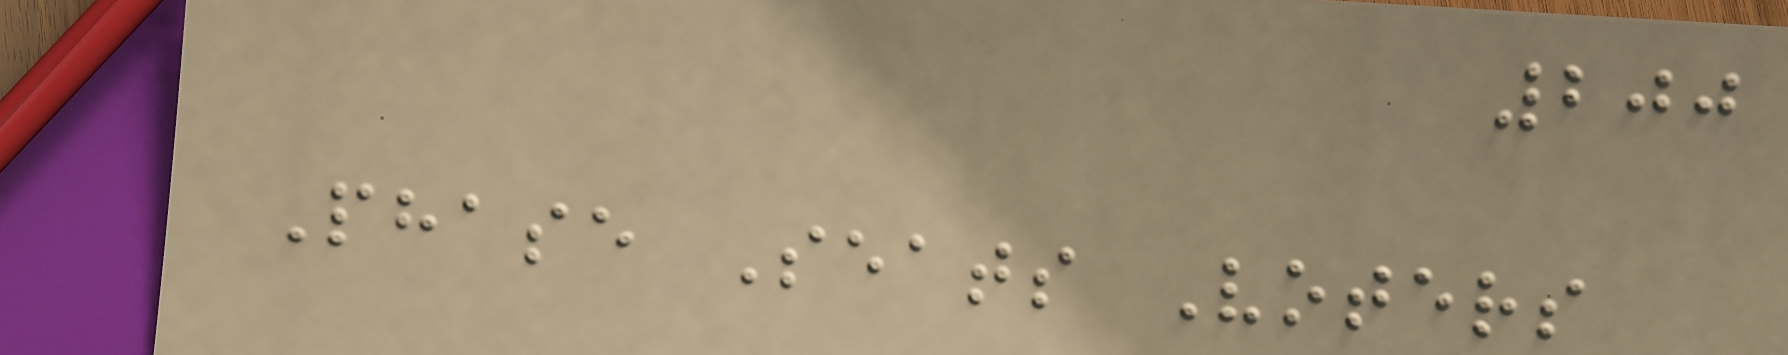200
Phase Seats Voters
